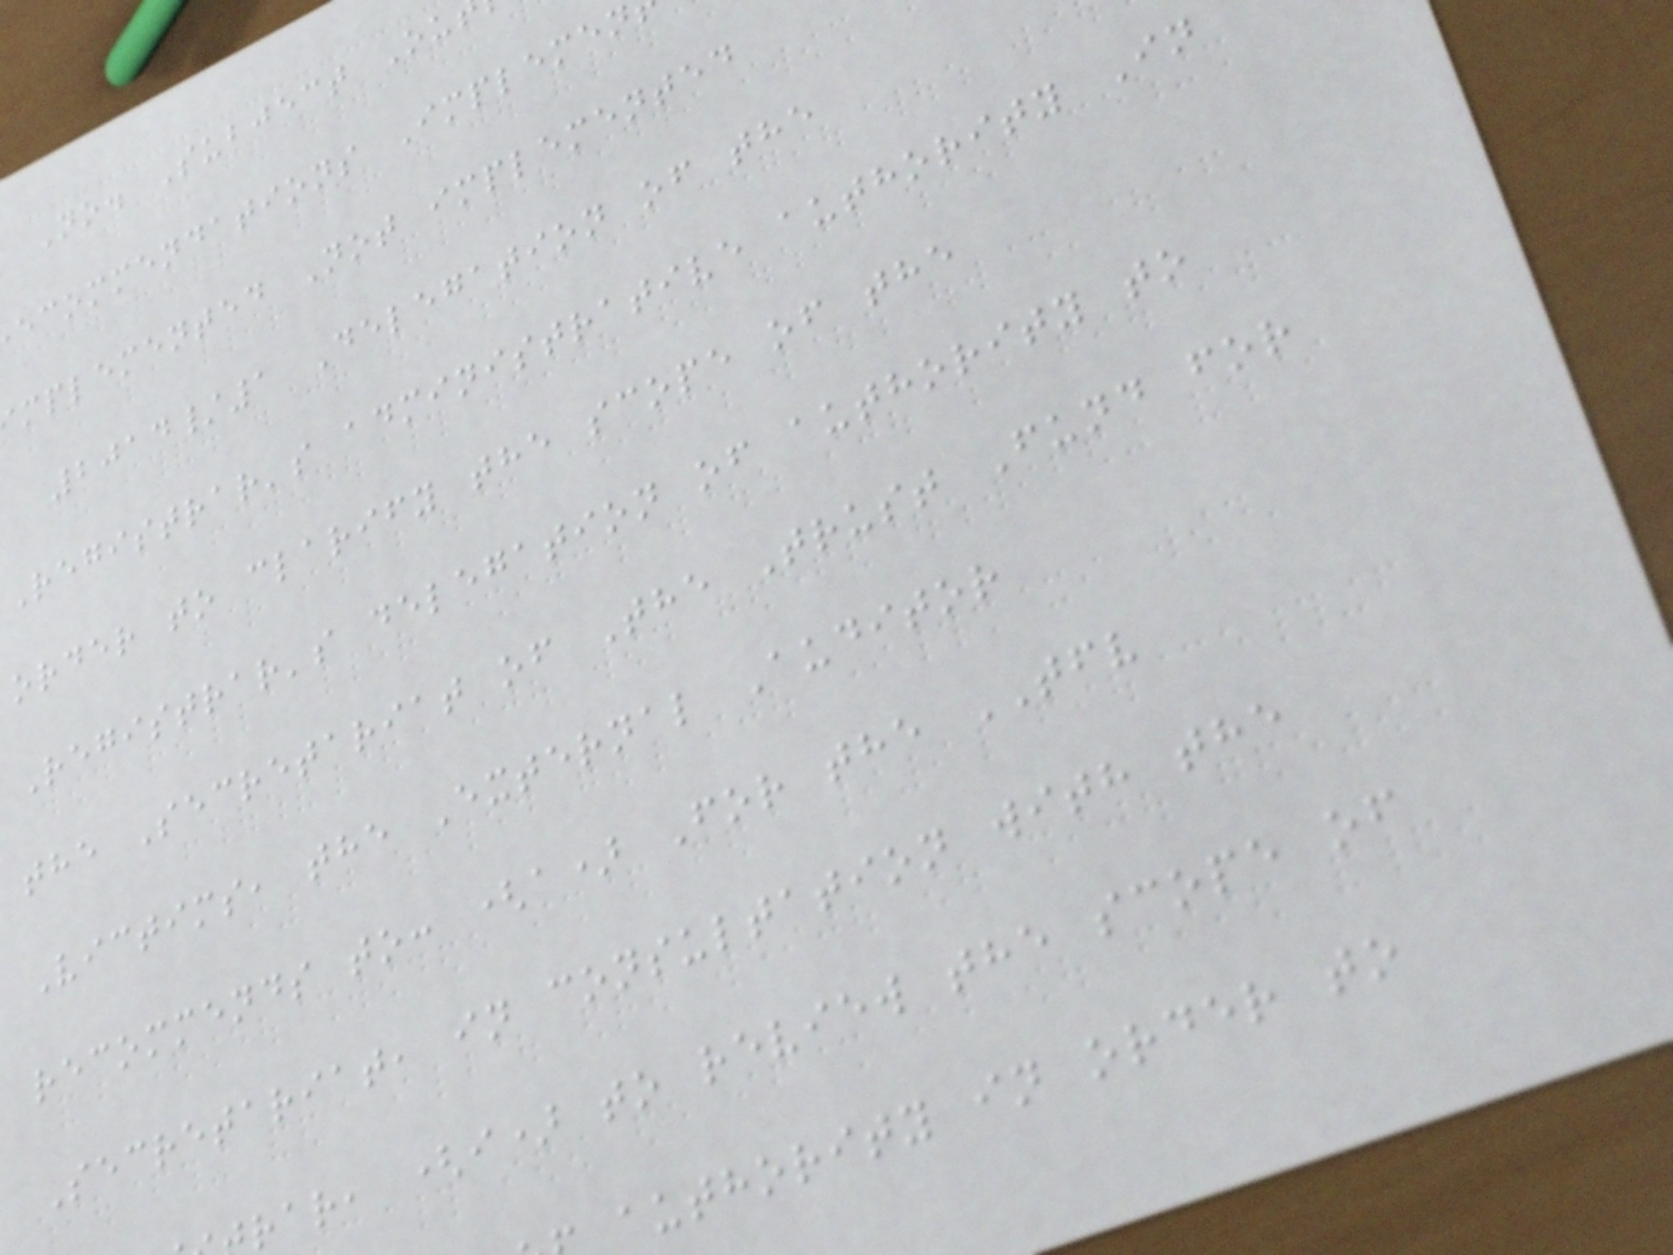No. Subject Ou
ecommendations Implemen
mplemented Not implemented
2014/1 Delegation of the
Registrar's administrative authority In
order to clarify the scope of the
Registrar's delegation of authority to
the Secretariat of The Trust Fund for
Victims, the External Auditor
recommends to: (a) For the TFV
Secretariat, in consultation with the
rar, (i) to review the scope of
authority in order to
